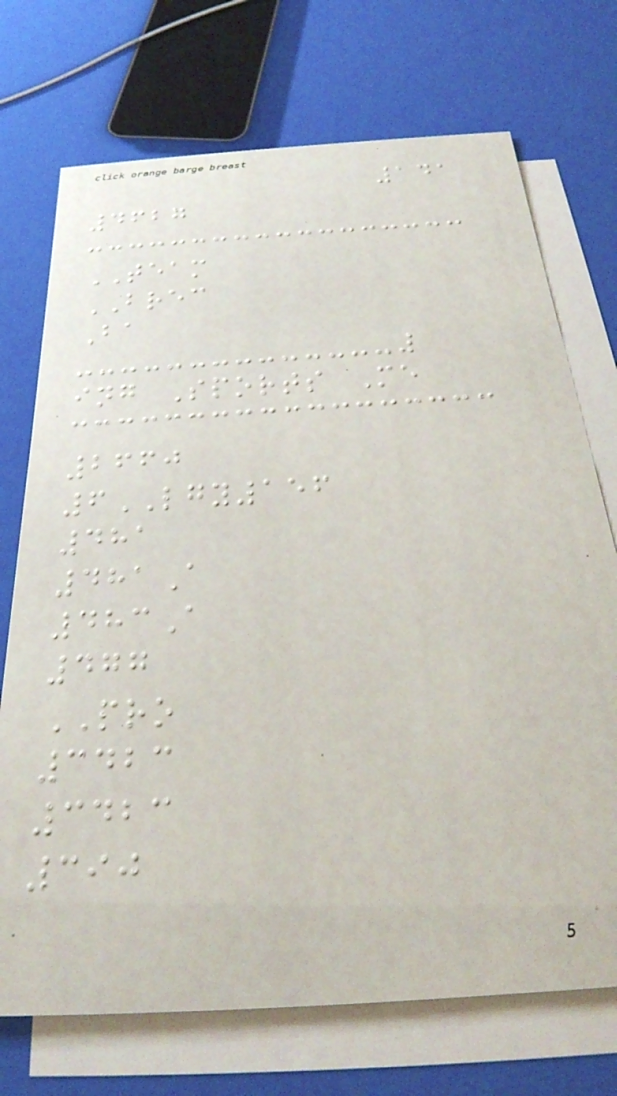141
4627
TEAM
BREC
Ba
ing Sports Me
2660
6LGY156
481
481A
483A
477
PRO
3423
3423
390
